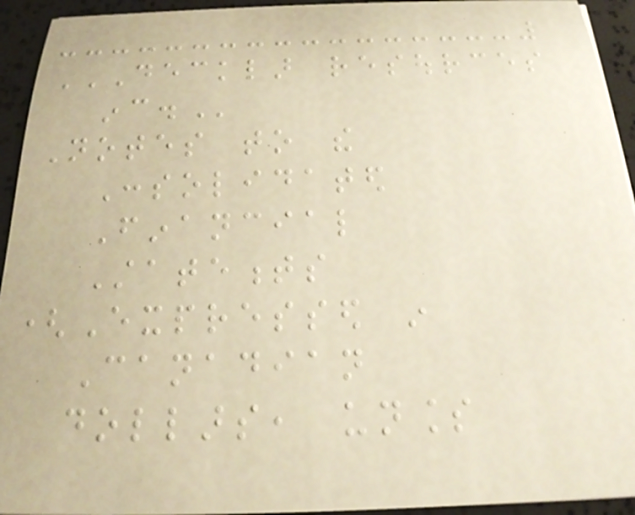DECKLAR RESOURCES
INC.
Notes to the
Consolidated
Financial
Statements
(Expressed in
Canadian
dollars, unless
